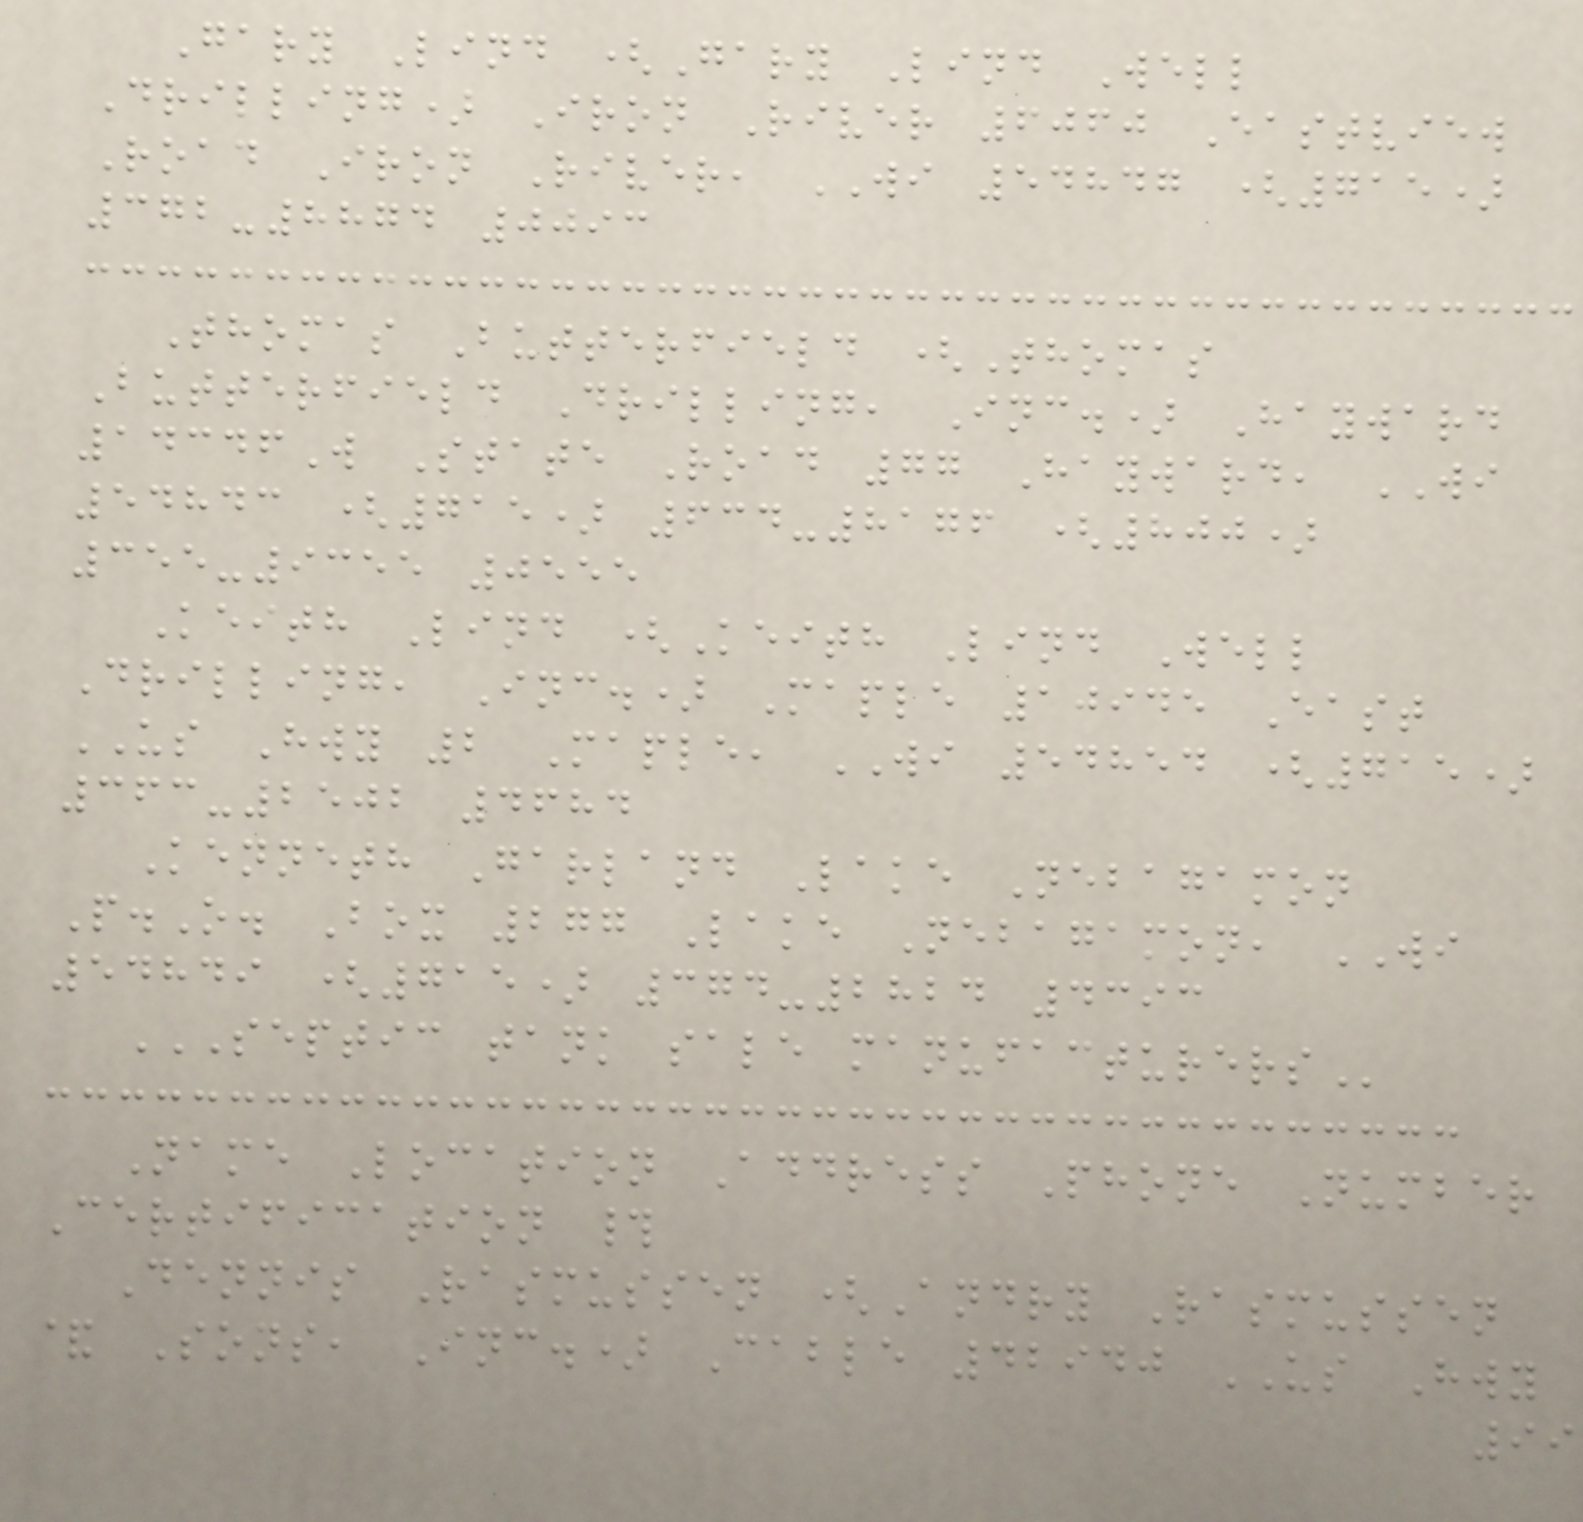Gary Lind (Gary Lind Well
Drilling) Iron River 6060 Eastview
Road Iron River, WI 54847 (715)
372-8874 0093
Thomas Butterfield (Thomas
Butterfield Drilling, Inc.) Hayward
14346W State Road 77 Hayward, WI
54843 (715) 634-8176 (800)
355-9355 0555
Keith Lind (Keith Lind Well
Drilling, Inc.) Maple 10945 East
US Hwy 2 Maple, WI 54854 (715)
363-2502 4684
Kenneth Garland Lake Nebagamon
P.O. Box 277 Lake Nebagamon, WI
54849 (715) 374-2824 4393
SEPTIC TANK SALE MANUFACTURERS
Name Location Address Phone Number
Certification #
Dennis Rasmussen (Andry Rasmussen
& Sons, Inc.) Cable 42940 US Hwy
99
